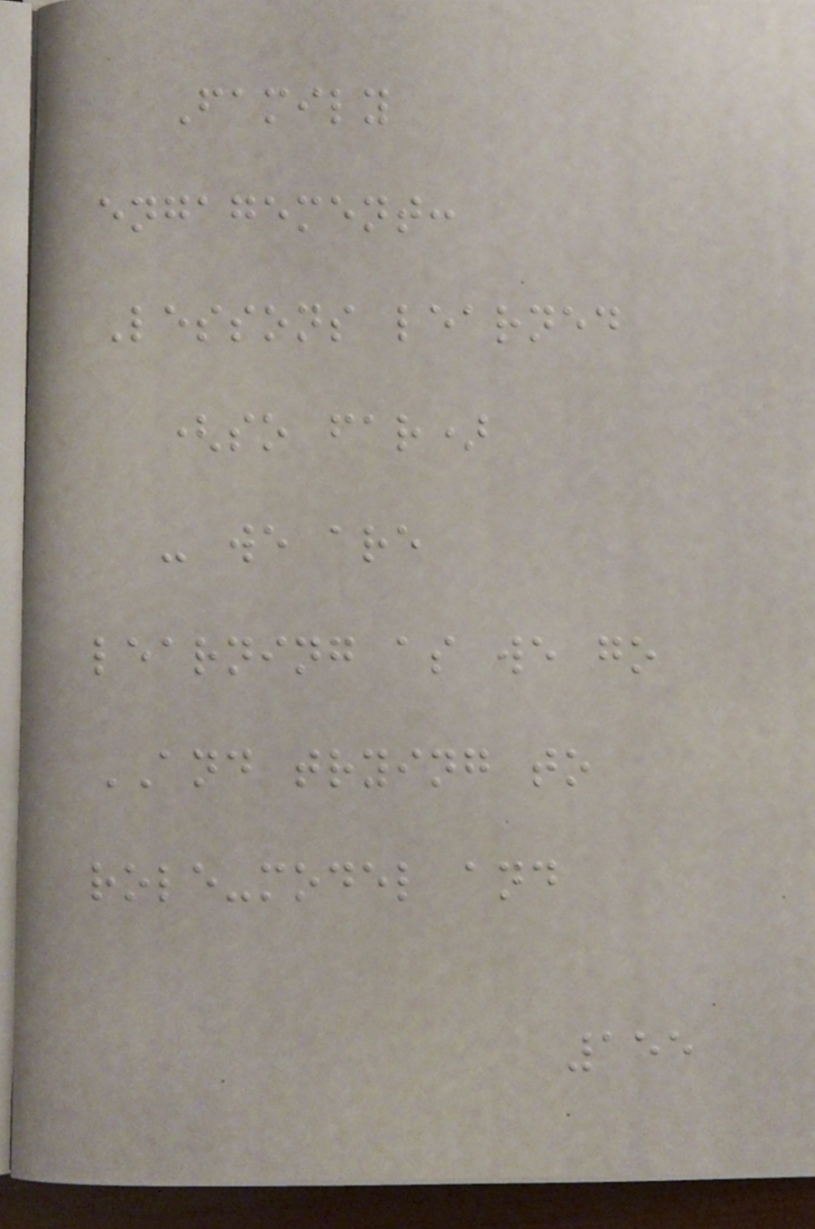Family
engagement:
Lessons learned
(so far)
- we are
learning as we go
AND trying to
role-model and
155
